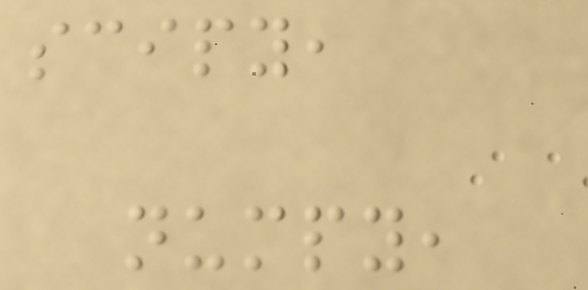scipy,
numpy,
